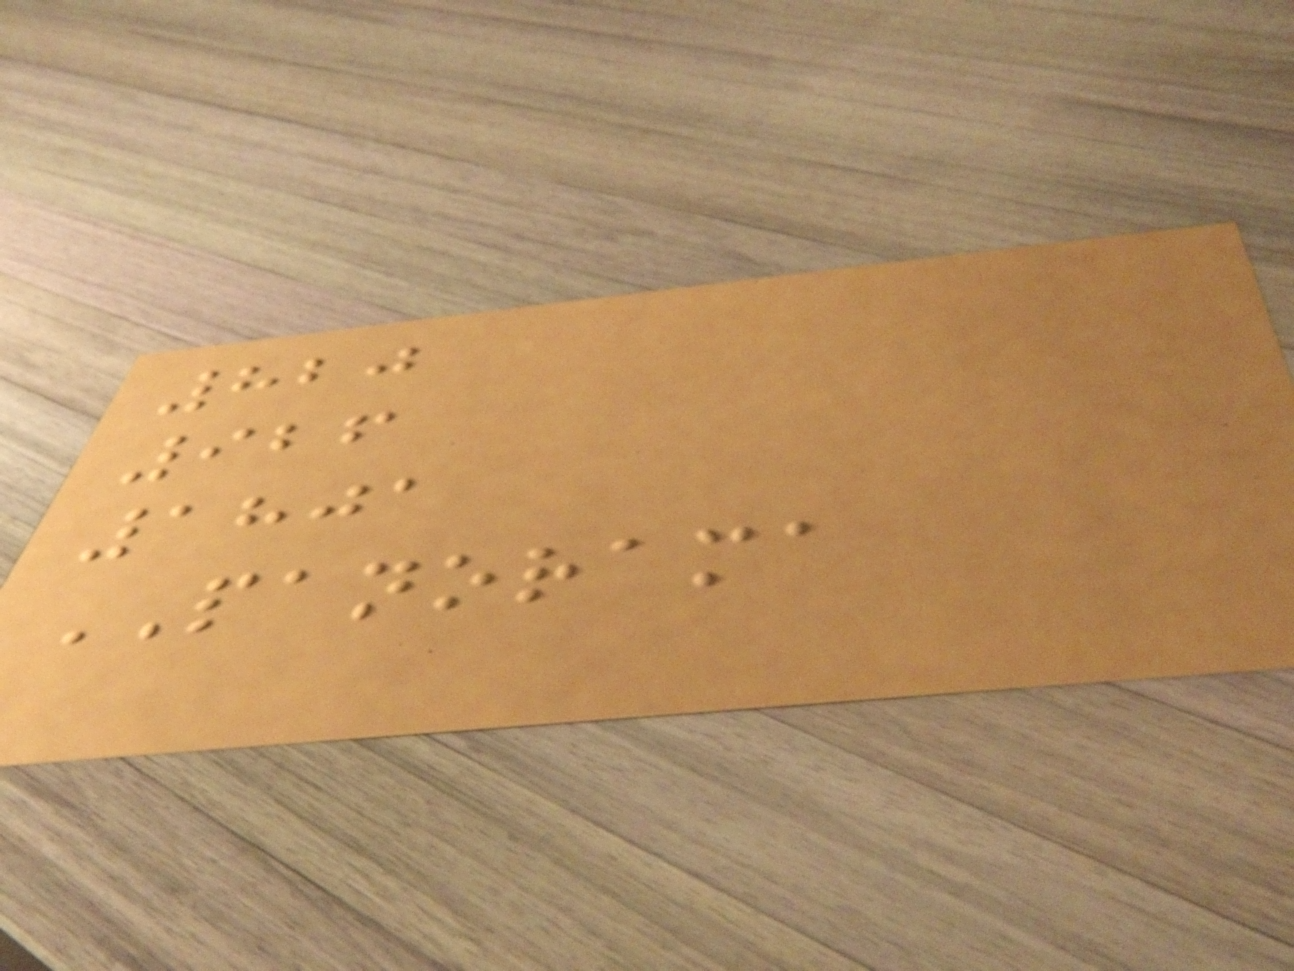820
926
1801
PANORAMA
